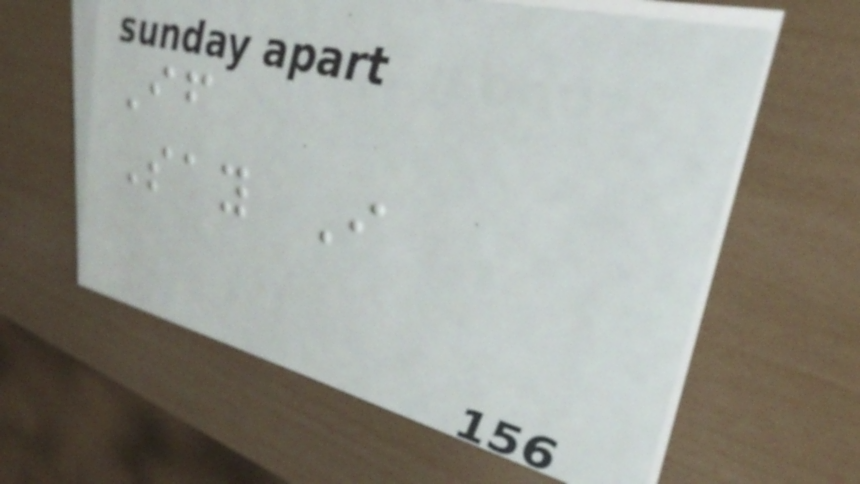If
Say I
